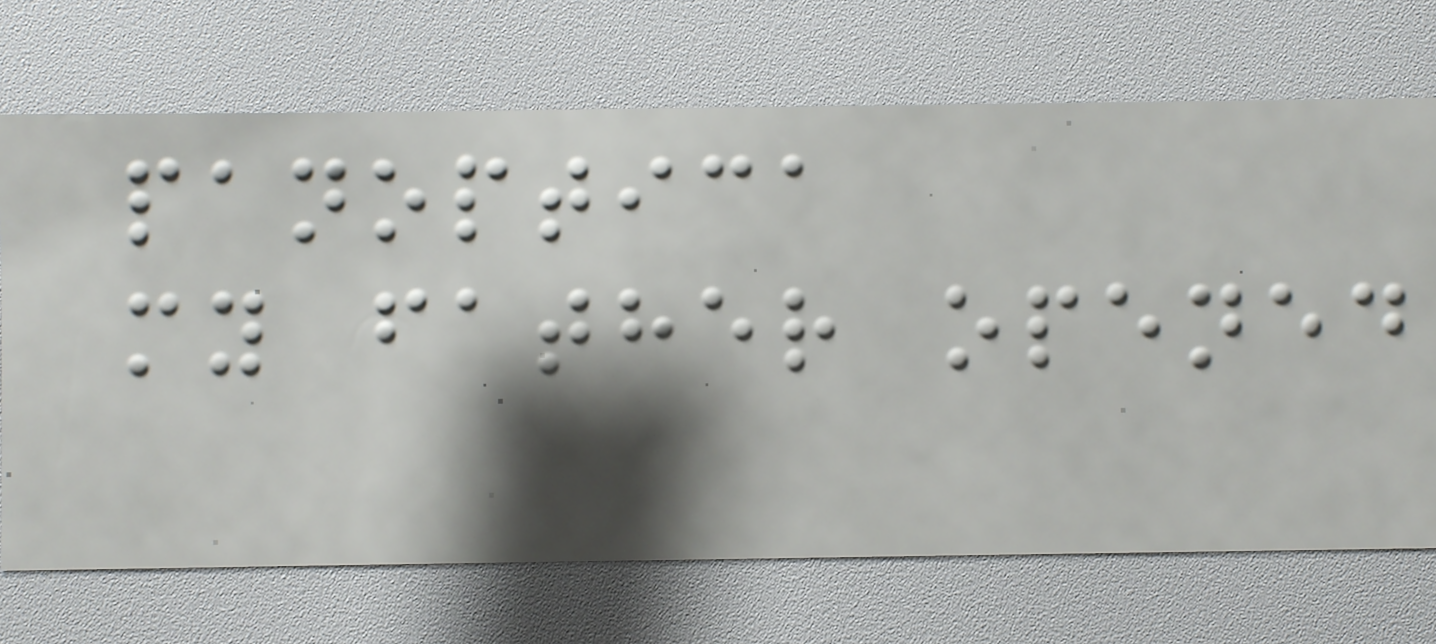panoptica
my father opened
